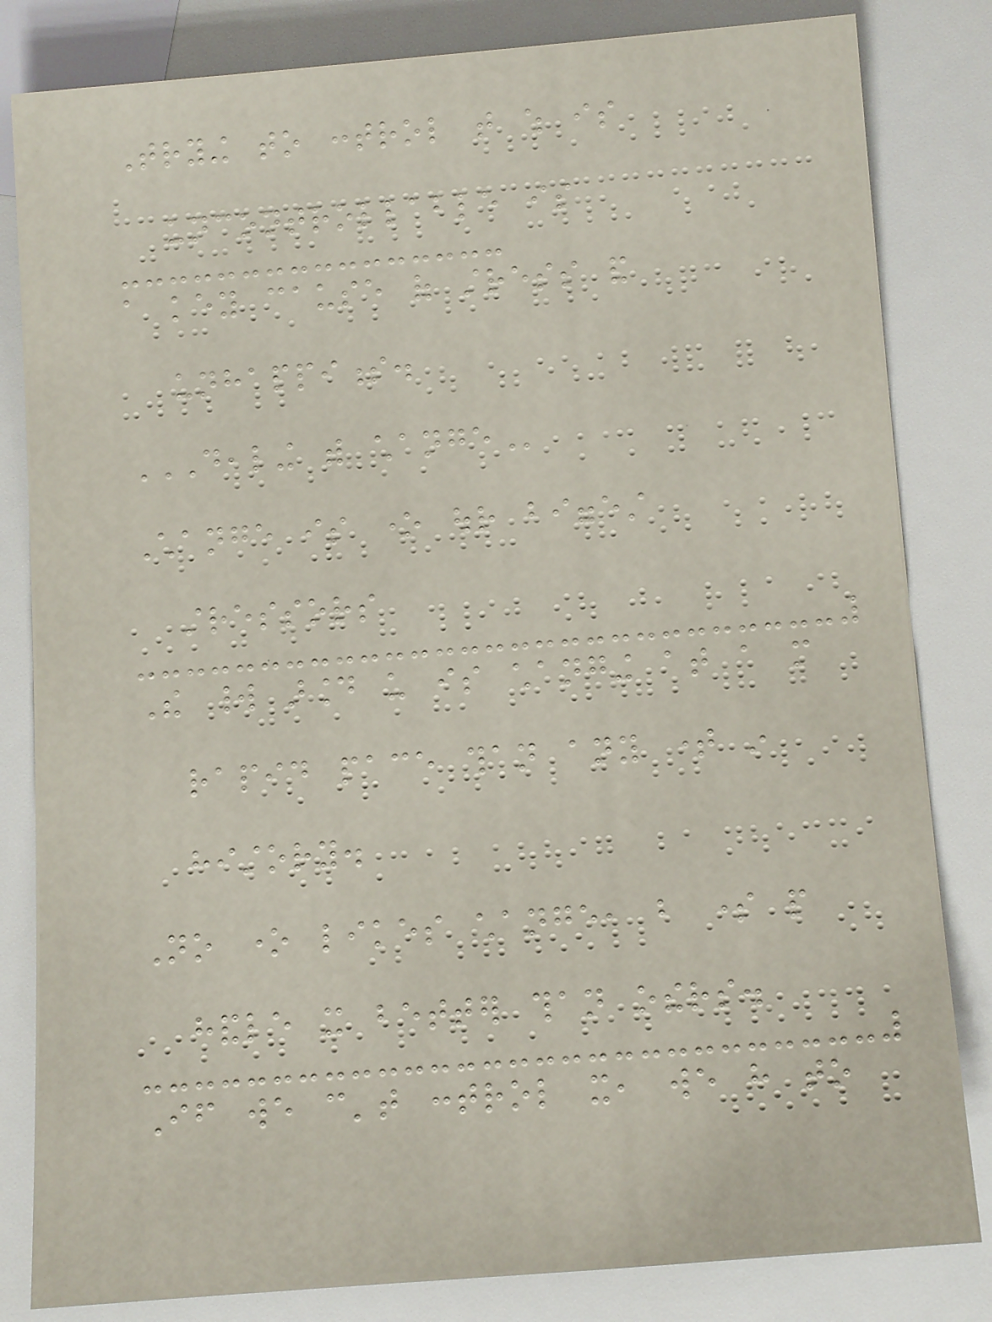Trying to control that which is
uncontrollable is
a key cause of stress and
unhappiness.
DEALING WITH CHANGE
Change is one our biggest
stressors
The world around us is changing at a more
rapid pace than any time in
history.
No one likes change, but some people
handle it better than others.
If we can't control it, we have to
